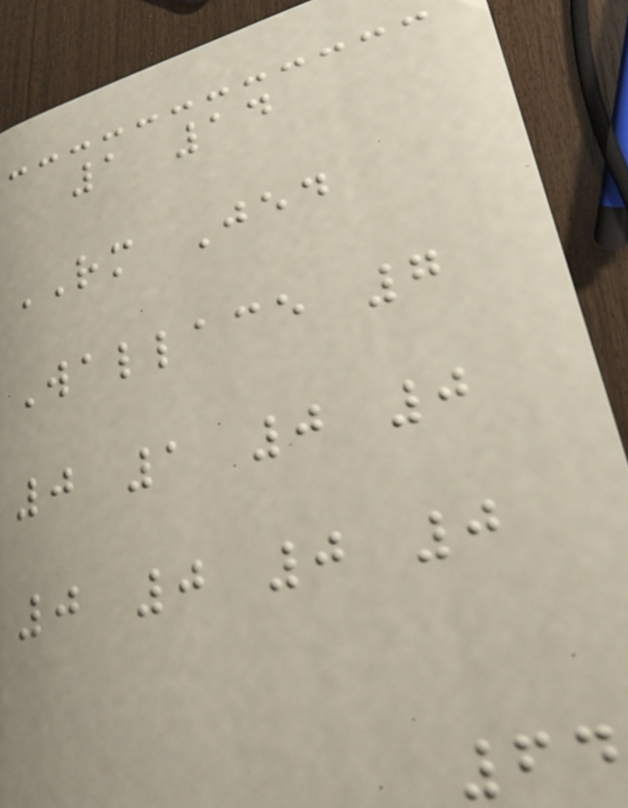1 14
RM Jed
Wallace 7
0 1 0 0
0 0 0 0
64
